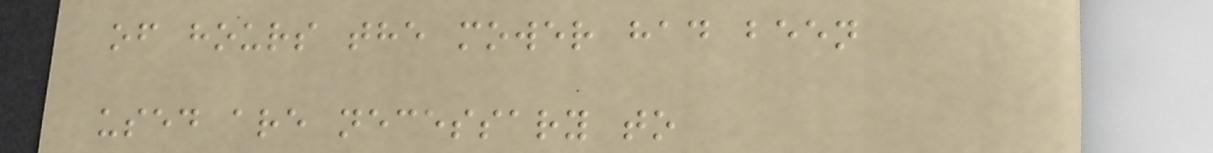of hours the mower had been
used are necessary to
